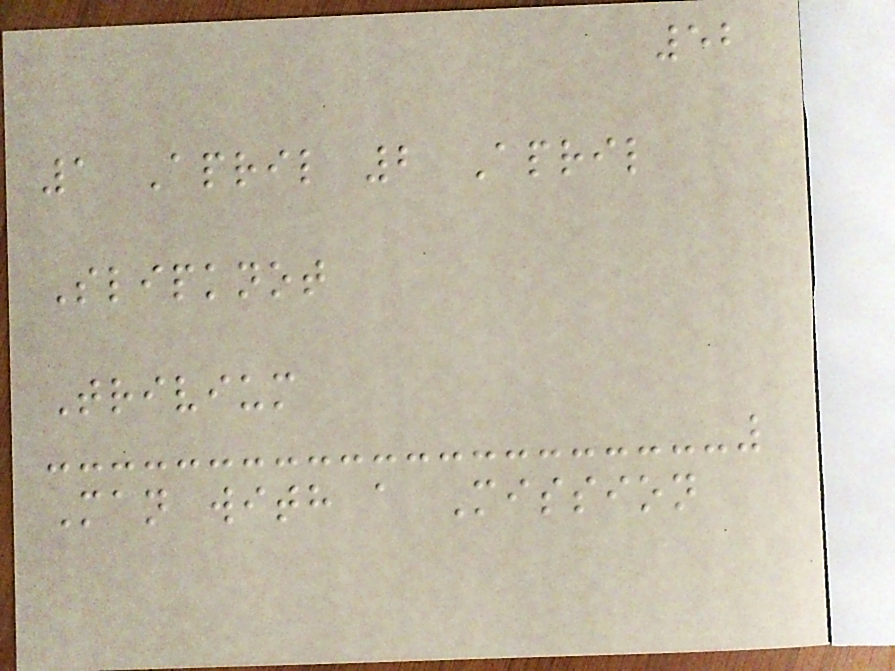52
1 April 2 April
Slipknot
Trivium
Man with a Mission
